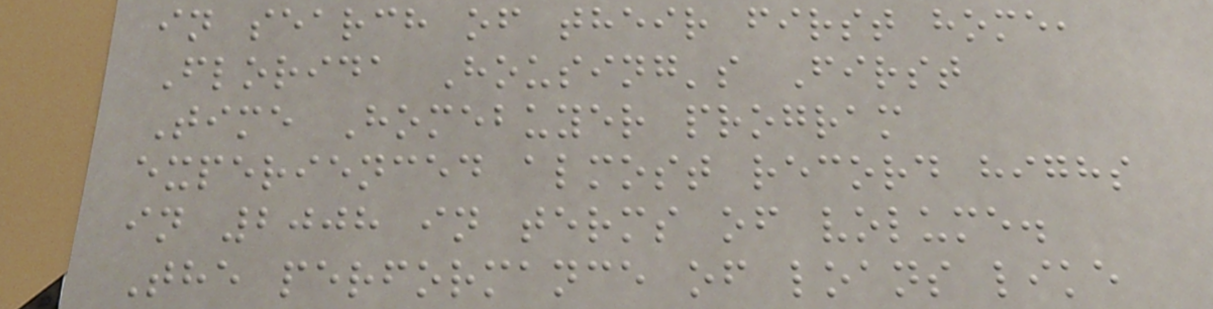in search of their first home,
Florida Housing's First
Time Homebuyer program
experienced almost record highs
in 2008 in terms of volume.
The performance of loans like
